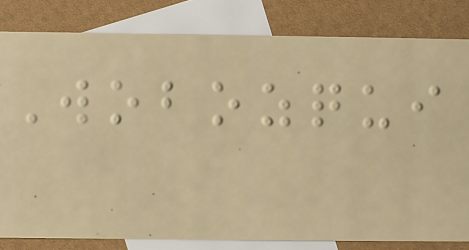Wobozqui
